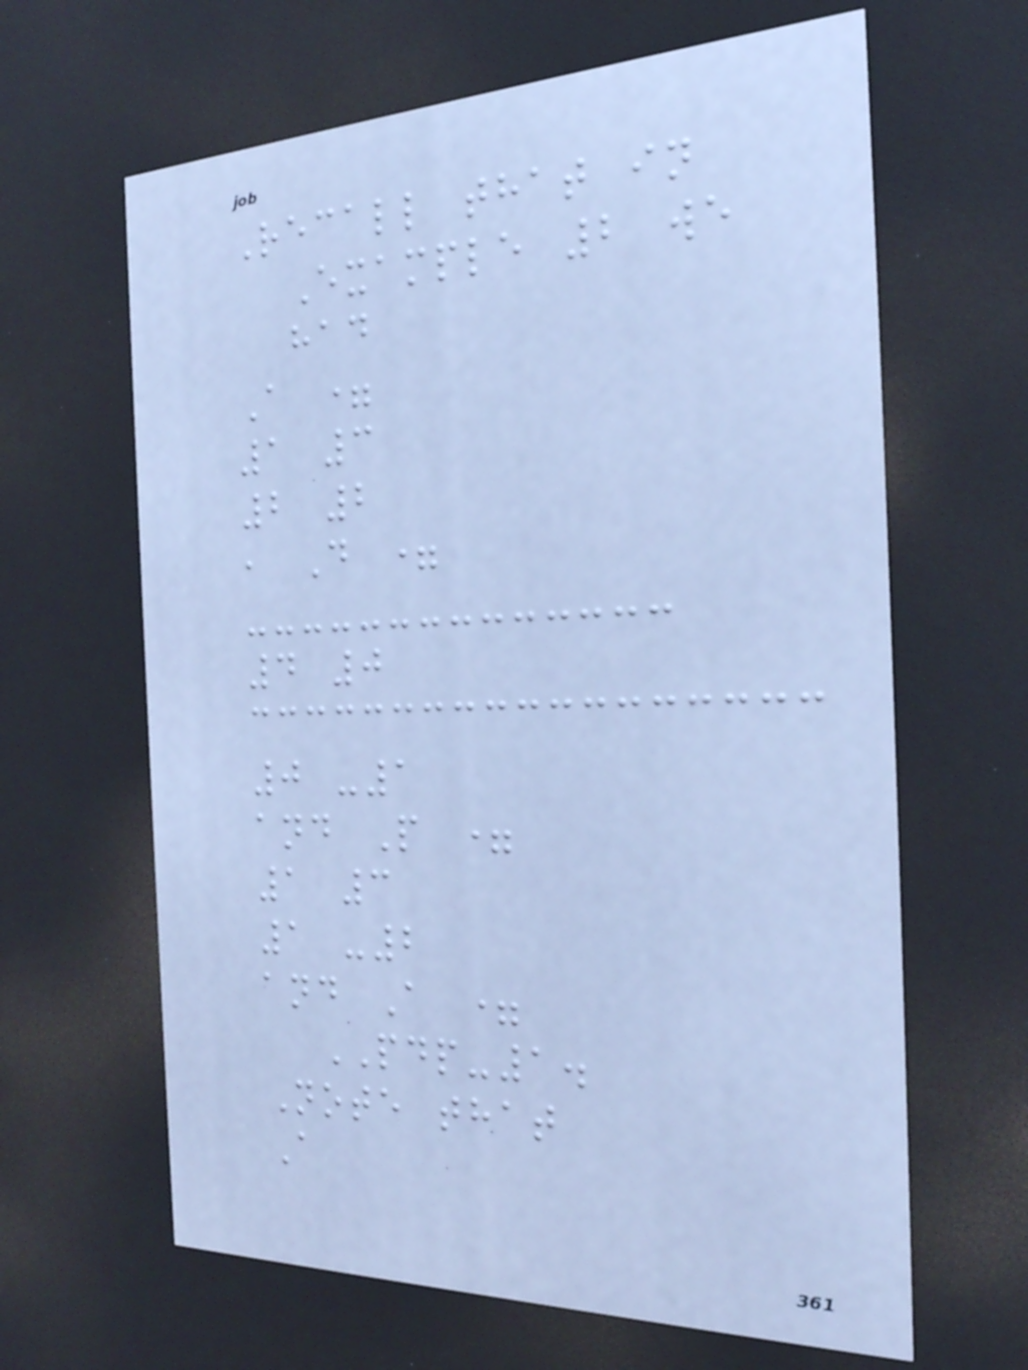Recall that in
Example 2 we
had
A =
1 3
2 2
, D =
4 0
0 -1
and P =
1 3
1 -2
and A =
PDP-1.
Note that
A
